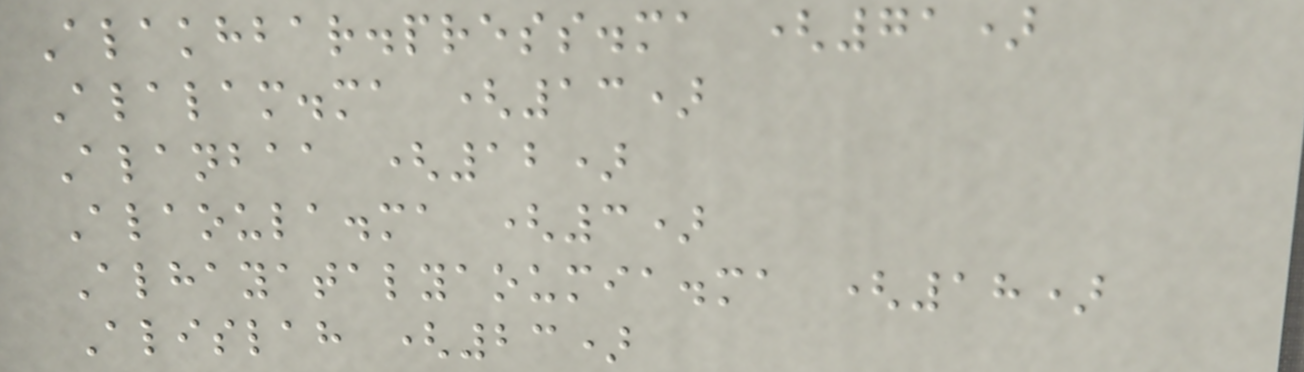Alakhbar.press.ma (71)
Alalam.ma (13)
Alanbaa (12)
Alaoula.ma (3)
Alhayatalyaoumia.ma (18)
Alislah (23)
